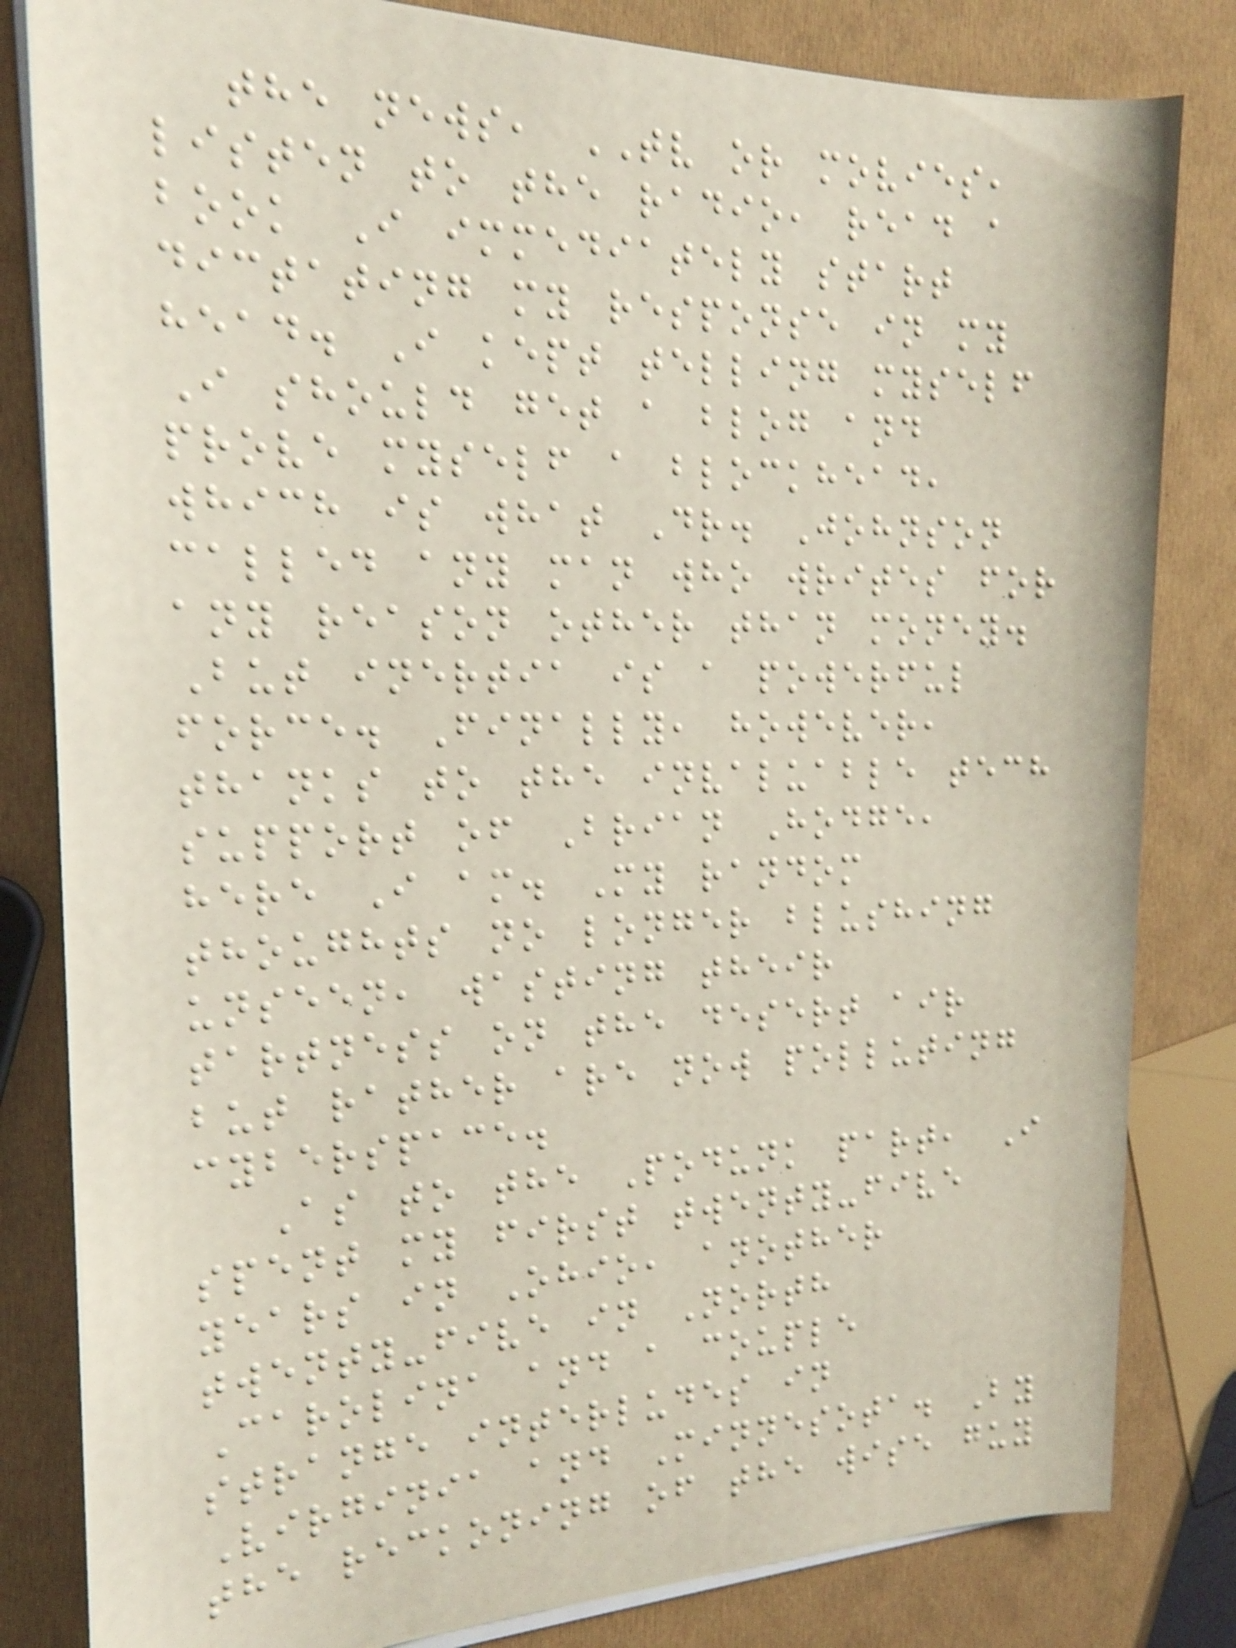the news, TV or movies,
listen to the radio, read a
book I immediately start
dictating my response in my
head. I kept telling myself
I should get a blog and
prove myself a blockhead,
which is what Dr. Johnson
called any man who writes for
any reason other than money.
But inertia is a powerful
force. Finally, however,
thanks to the invaluable tech
support of Brian Hodge,
here I am. My random
thoughts no longer blushing
unseen, wasting their
tartness on the desert air
but rather are now polluting
cyberspace.
As to the Podunk part, I
spent my first twenty-five
years in Ohio, another
twenty-five in North
Carolina and a couple
strange interludes in
Virginia and Minnesota. By
the reckoning of the wise guy
